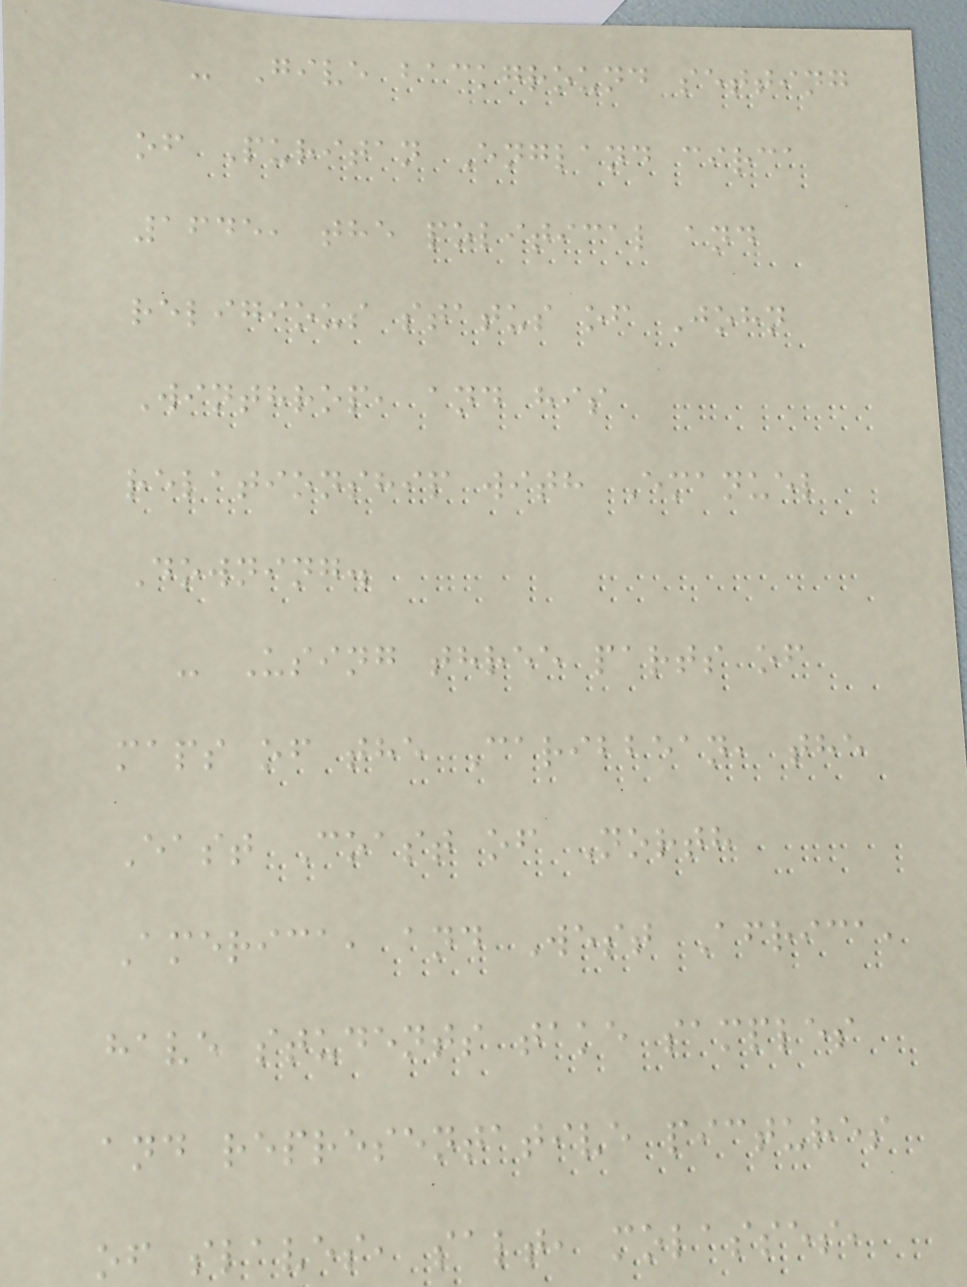- Give background setting
of Puritan England circa
1645, the political and
religious status of John
Winthrop, and his
relationship with Emanuel
Downing.
- Using three parts of
maps of the Caribbean, the
East Coast of North
America, and West Africa,
have students take samples
and representative pictures
of slaves, salt, molasses,
